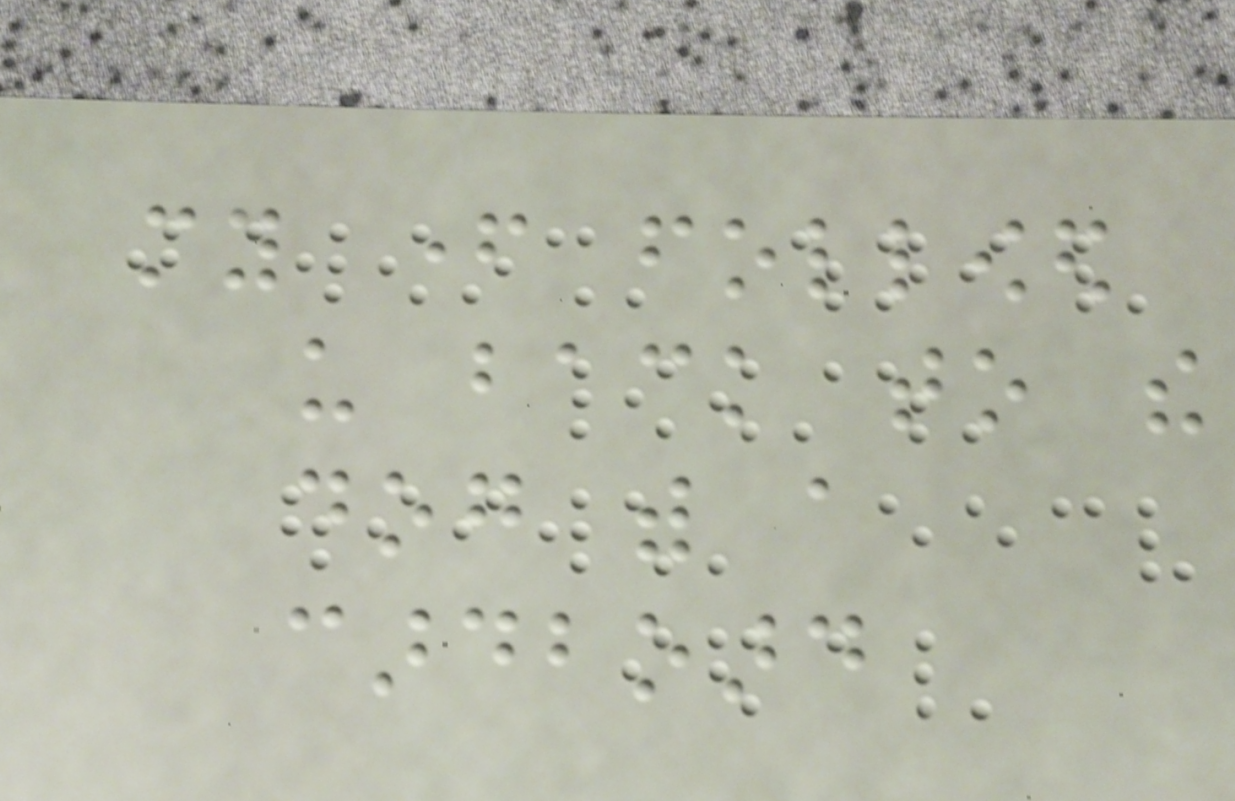my father followed
us back to the
dog with a
cardboard
